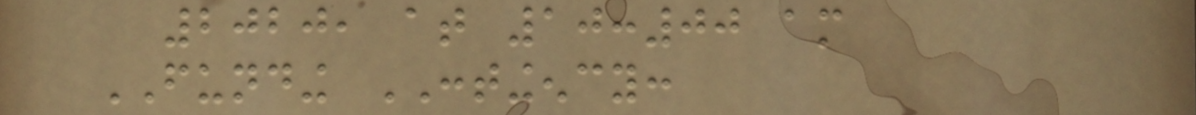2020, at 10:00 am
FUNDING CONTINGENCY:
